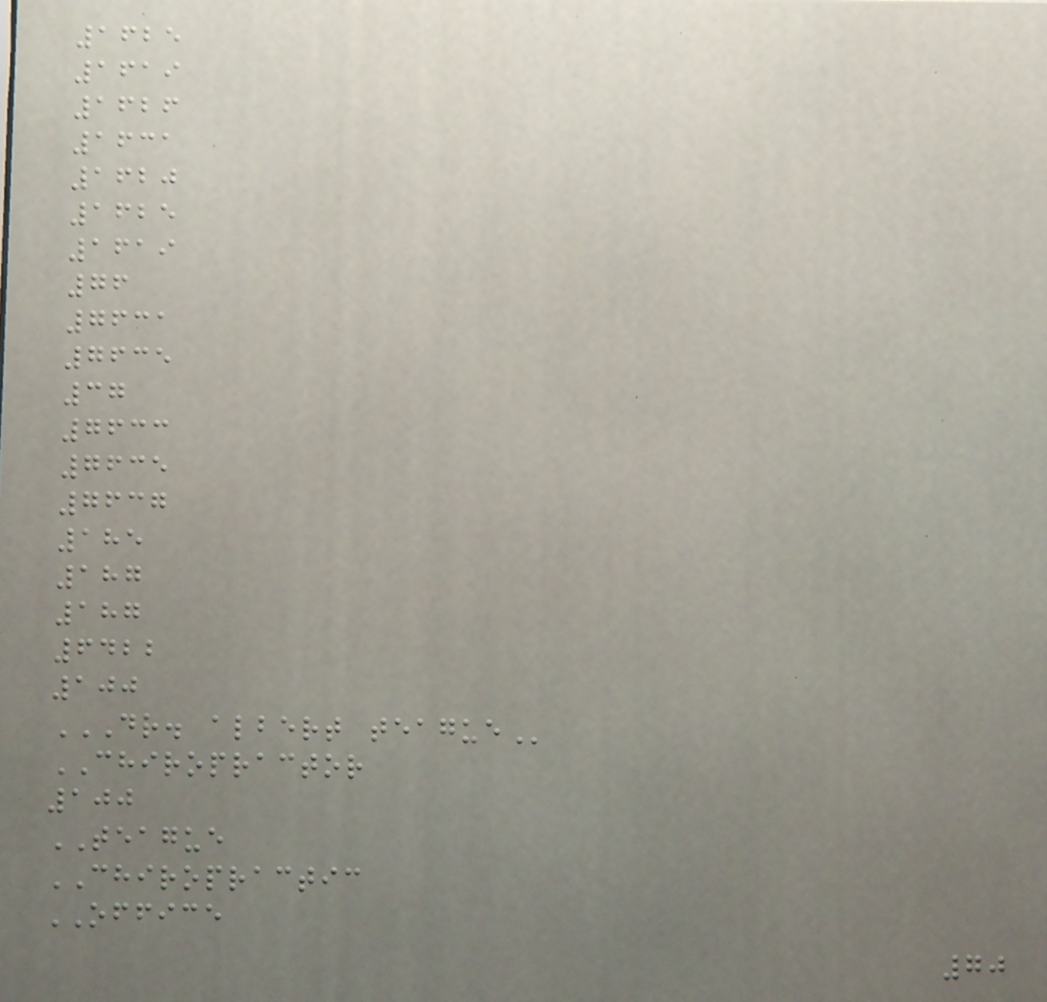1625
1619
1626
1631
1620
1625
1619
76
7631
7635
37
7633
7635
7637
185
187
187
6422
100
DR. ALBERT TEAGUE
CHIROPRACTOR
100
TEAGUE
CHIROPRACTIC
OFFICE
70
